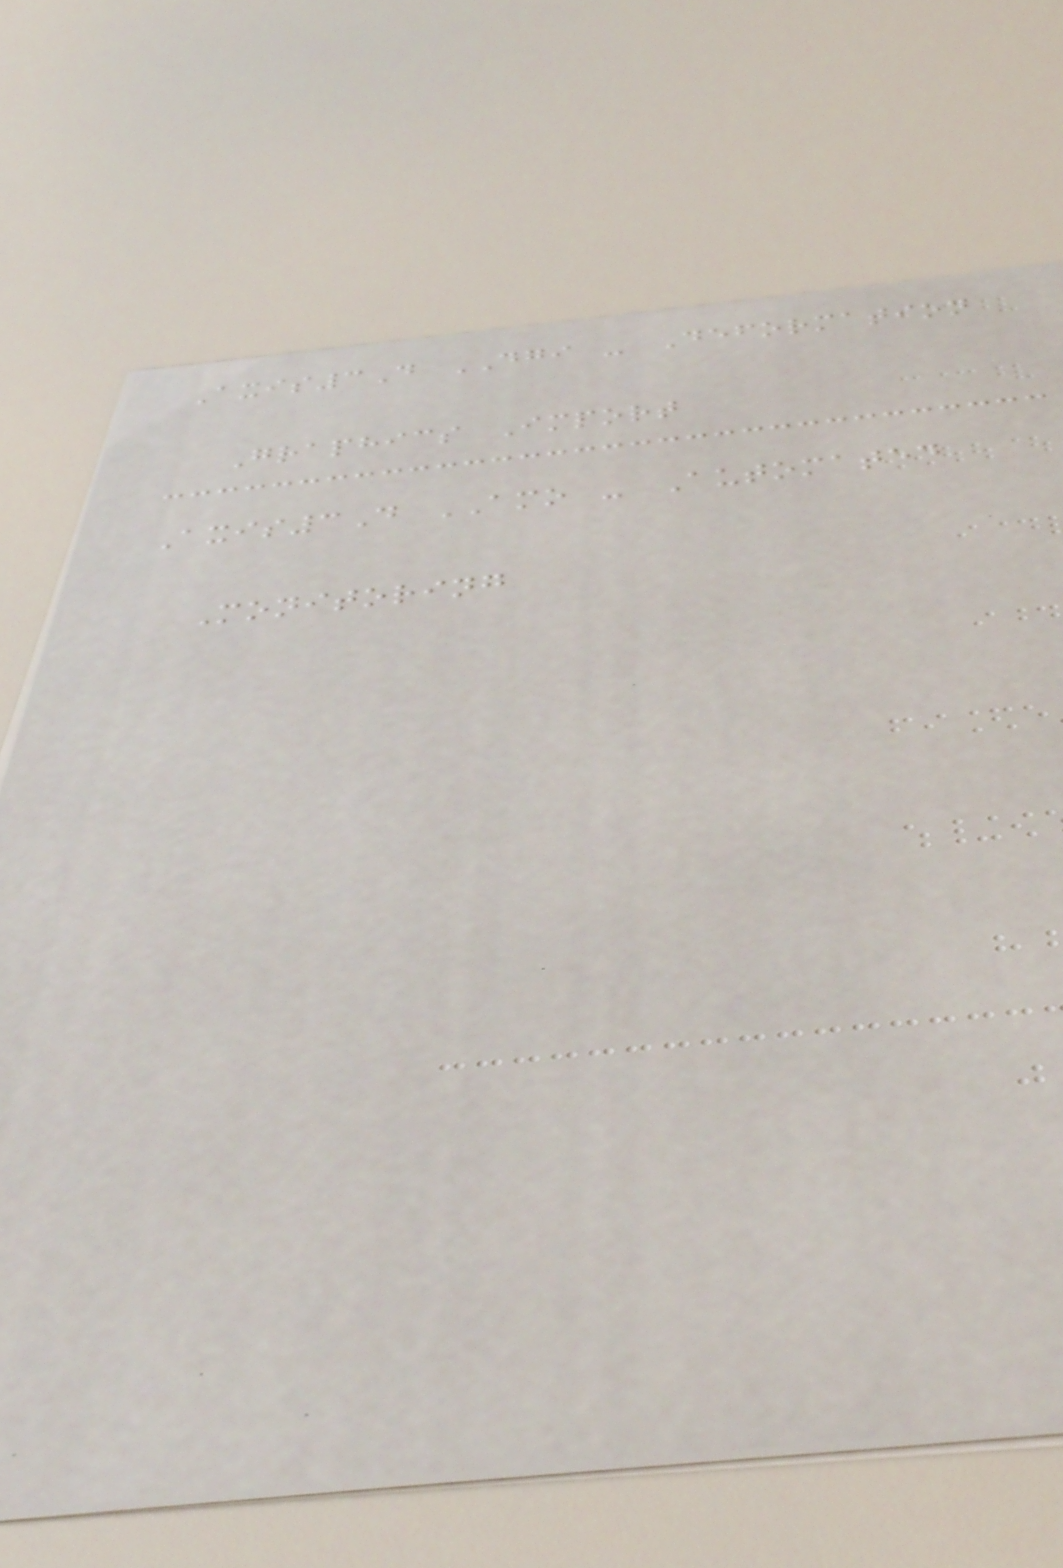Axis3D DGI - Deformation
Graphics Import
Axis3D AMO - Automated
Monitoring
